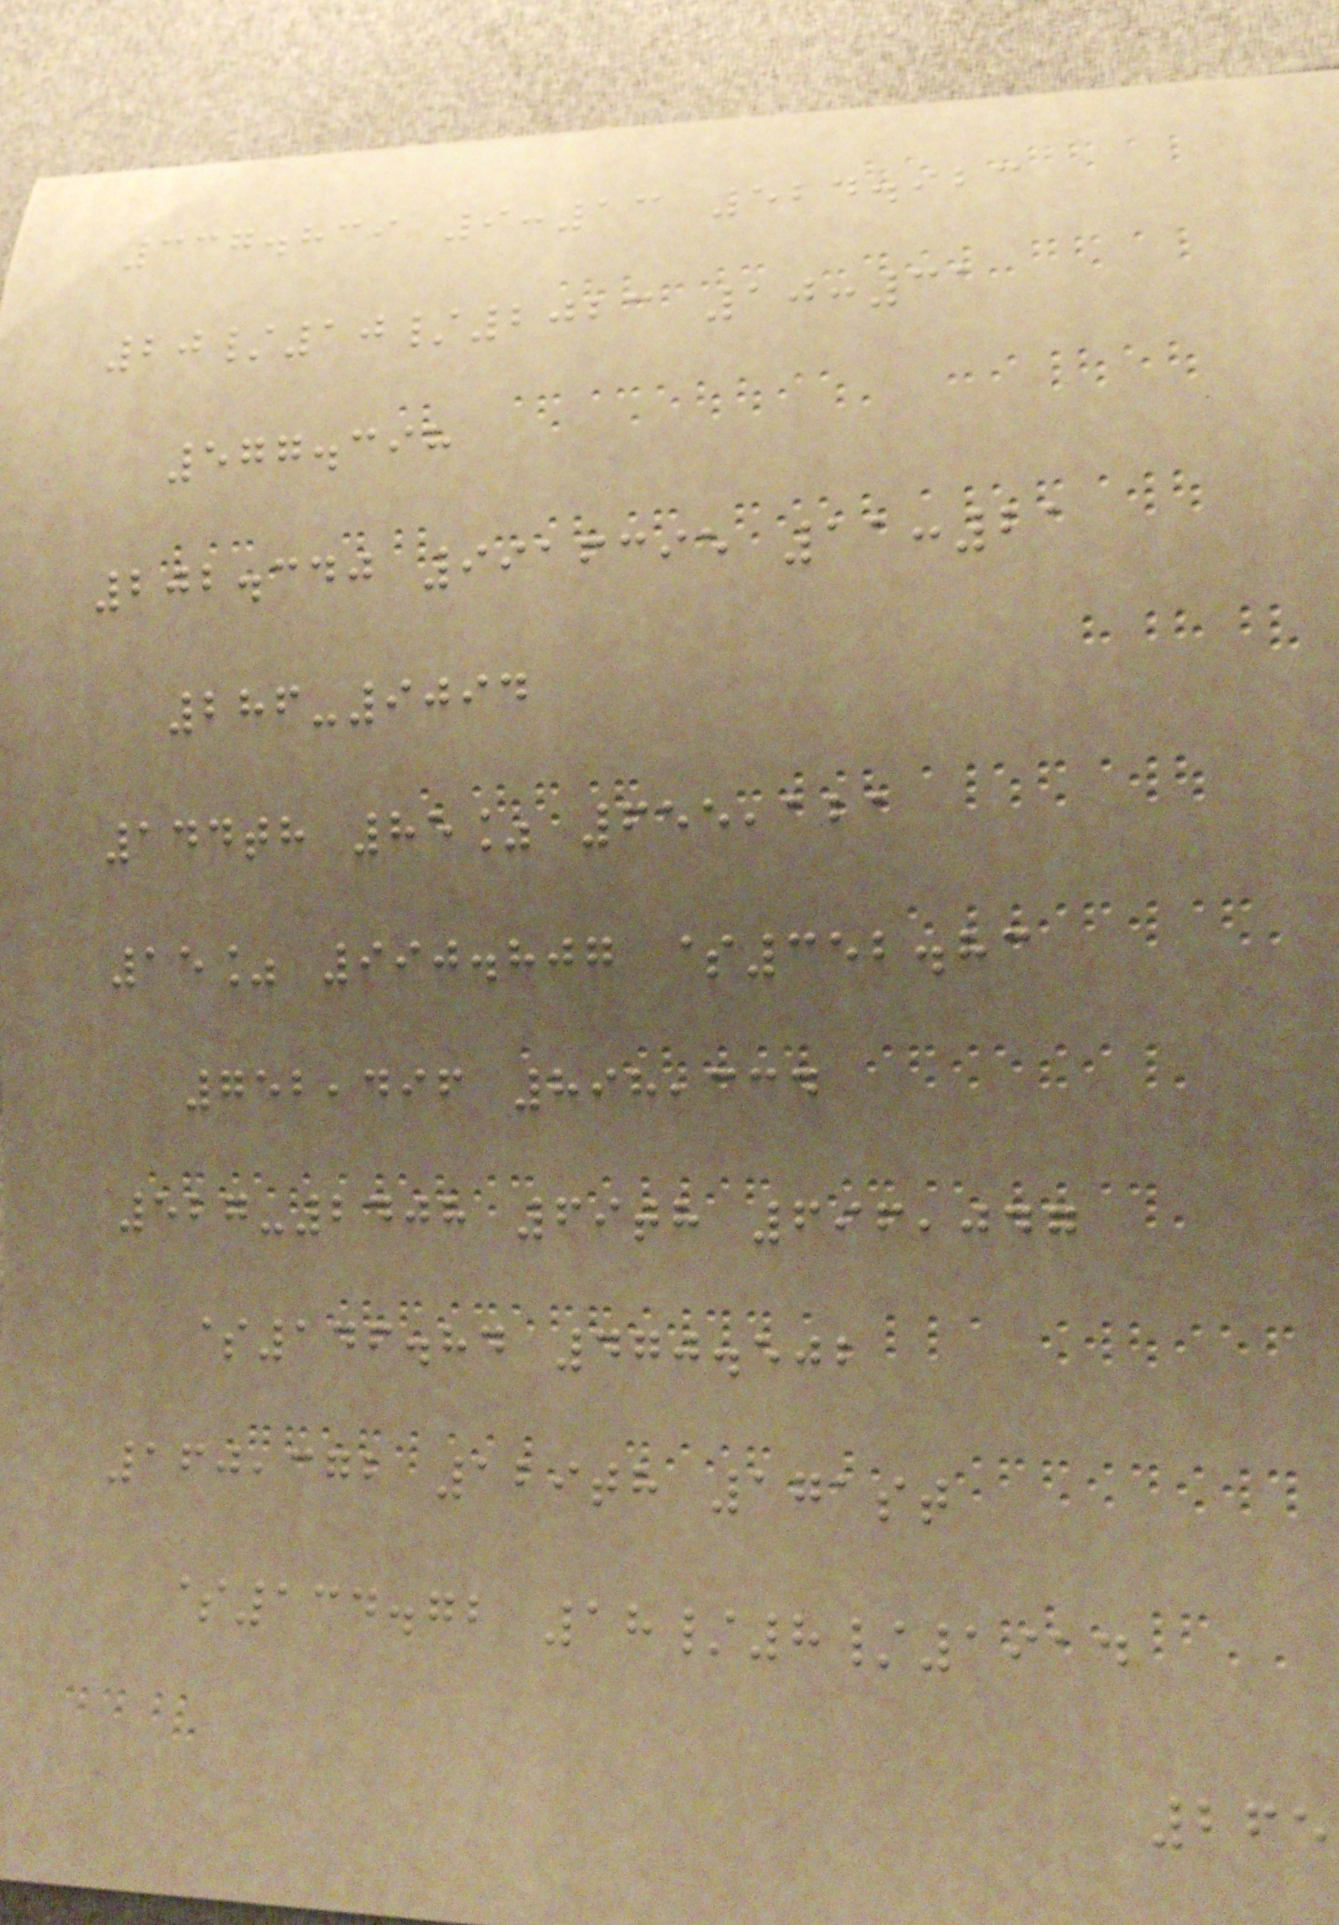337.839 9:13 524.923
20/10/2023 10:31
577.398
202.340 9916395 11:21
286-9094
144th 85% 655,121
15% 990.807 $352.83
752,496 898,334
527-2408 69th 696,047
$146.84 470.502
160,372 129th 171st
$134.72 18/8/1914
265
